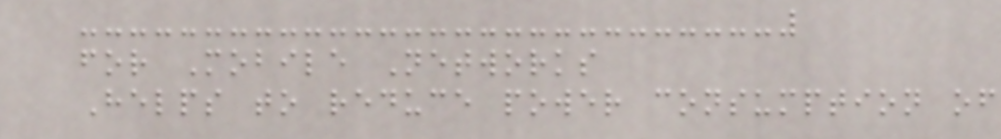for Mobile Networks
Helps to reduce power consumption of
